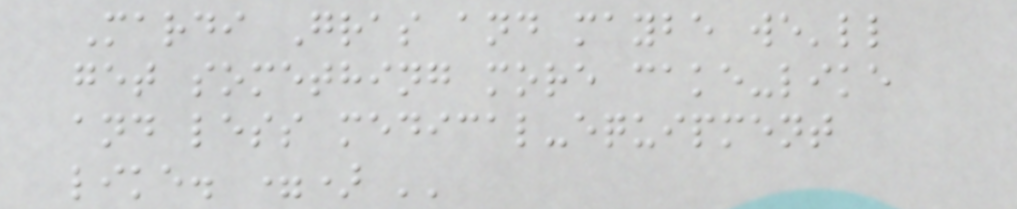Mardi Gras and maybe we'll
get something more cake-like
and less medical-equipment
like. =) ''
